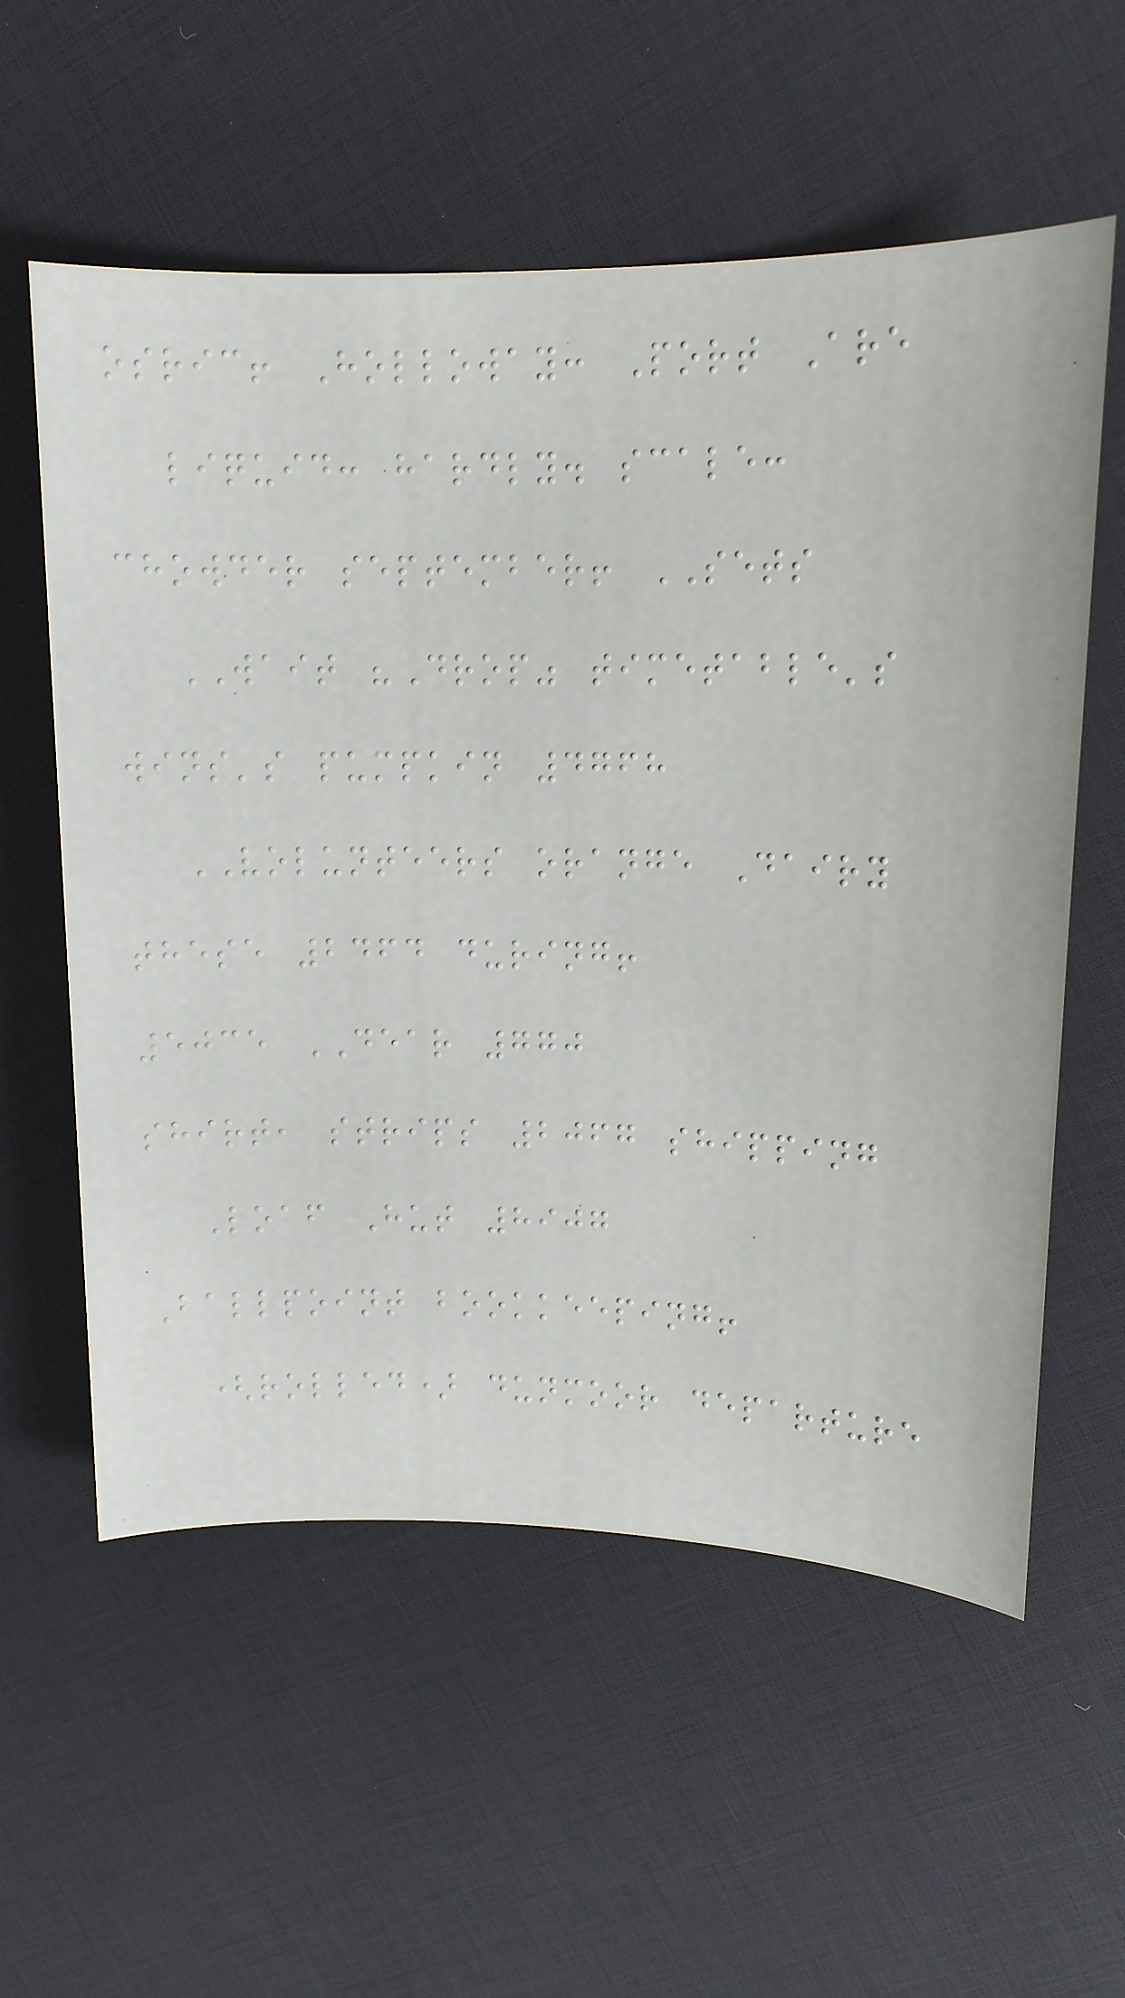osric! Holloway: Port Are
liquid: hardly. scale:
chowder september! SETS
WAIT "Drop" timetable's
wins's pumpkin 4768
VOLUNTEERS orange Dairy
these 2464 during!
5035 DEAR 770
shirt, strips 2067 shipping
Loaf Hut 8907
Ballpoint bookkeeping!
(rolled) dunmoor departure
